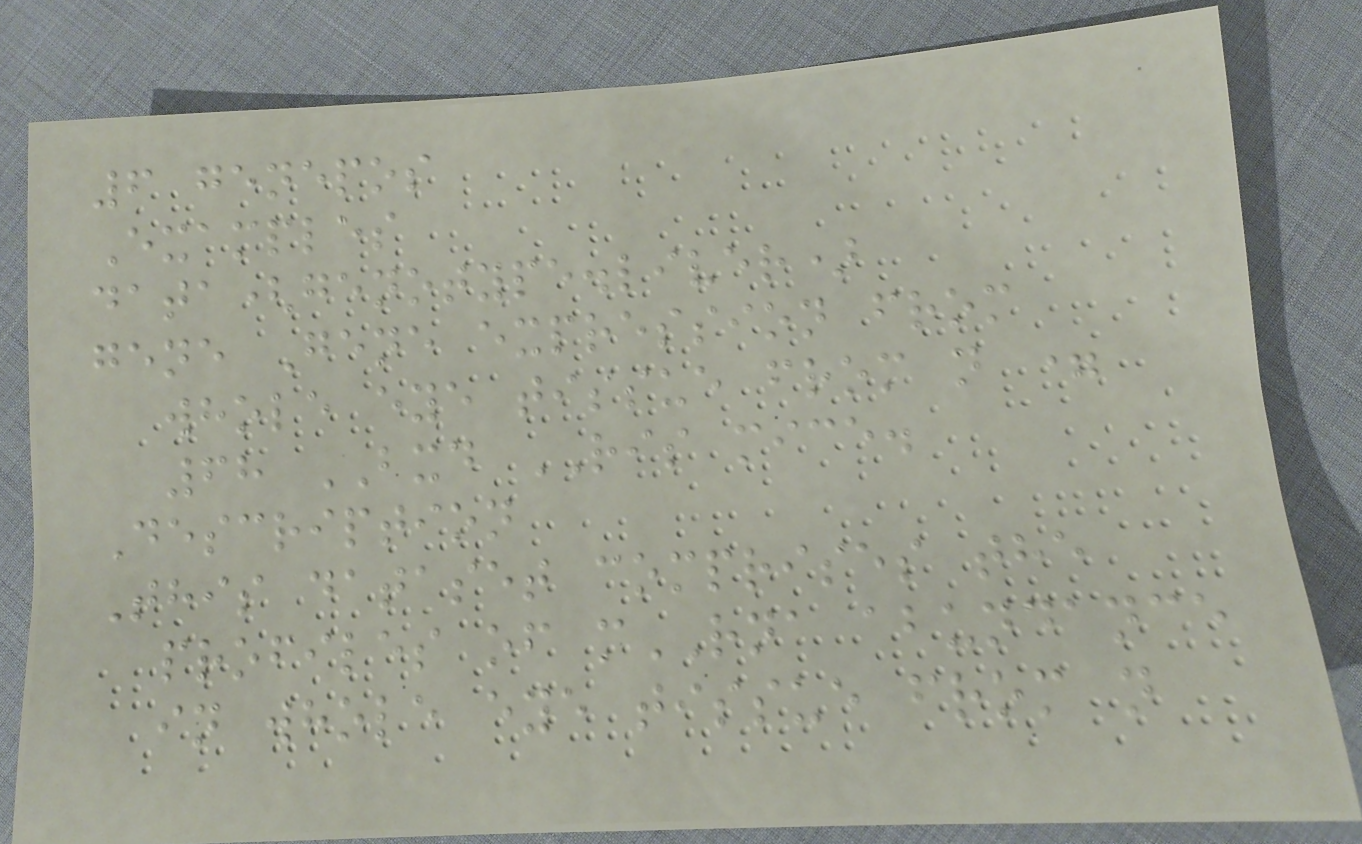6 genepos
Examples
data(genotype.liver)
gene Gene expression from
whole eye tissue from n =
68 BXD RIS mice.
Description
This dataset comprises the
profiles of mRNA abundance
in whole eye tissue from n
